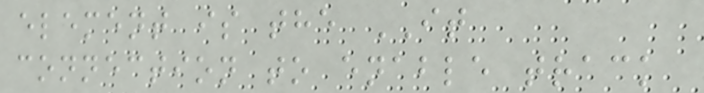element is the IT
connection to enable track
